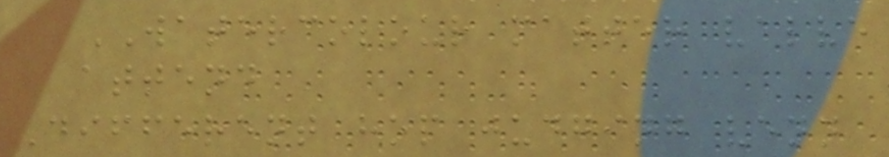WATERCOLOUR matter valve
attend
Different hop judging venn
